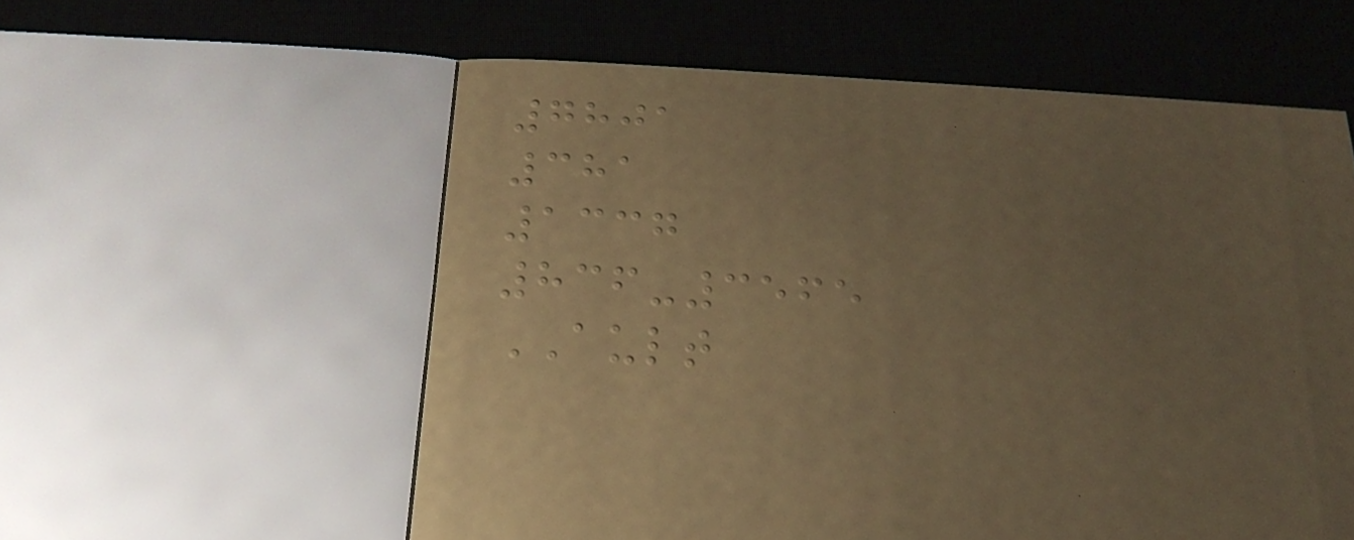7801
381
1337
836-3565
AULT
